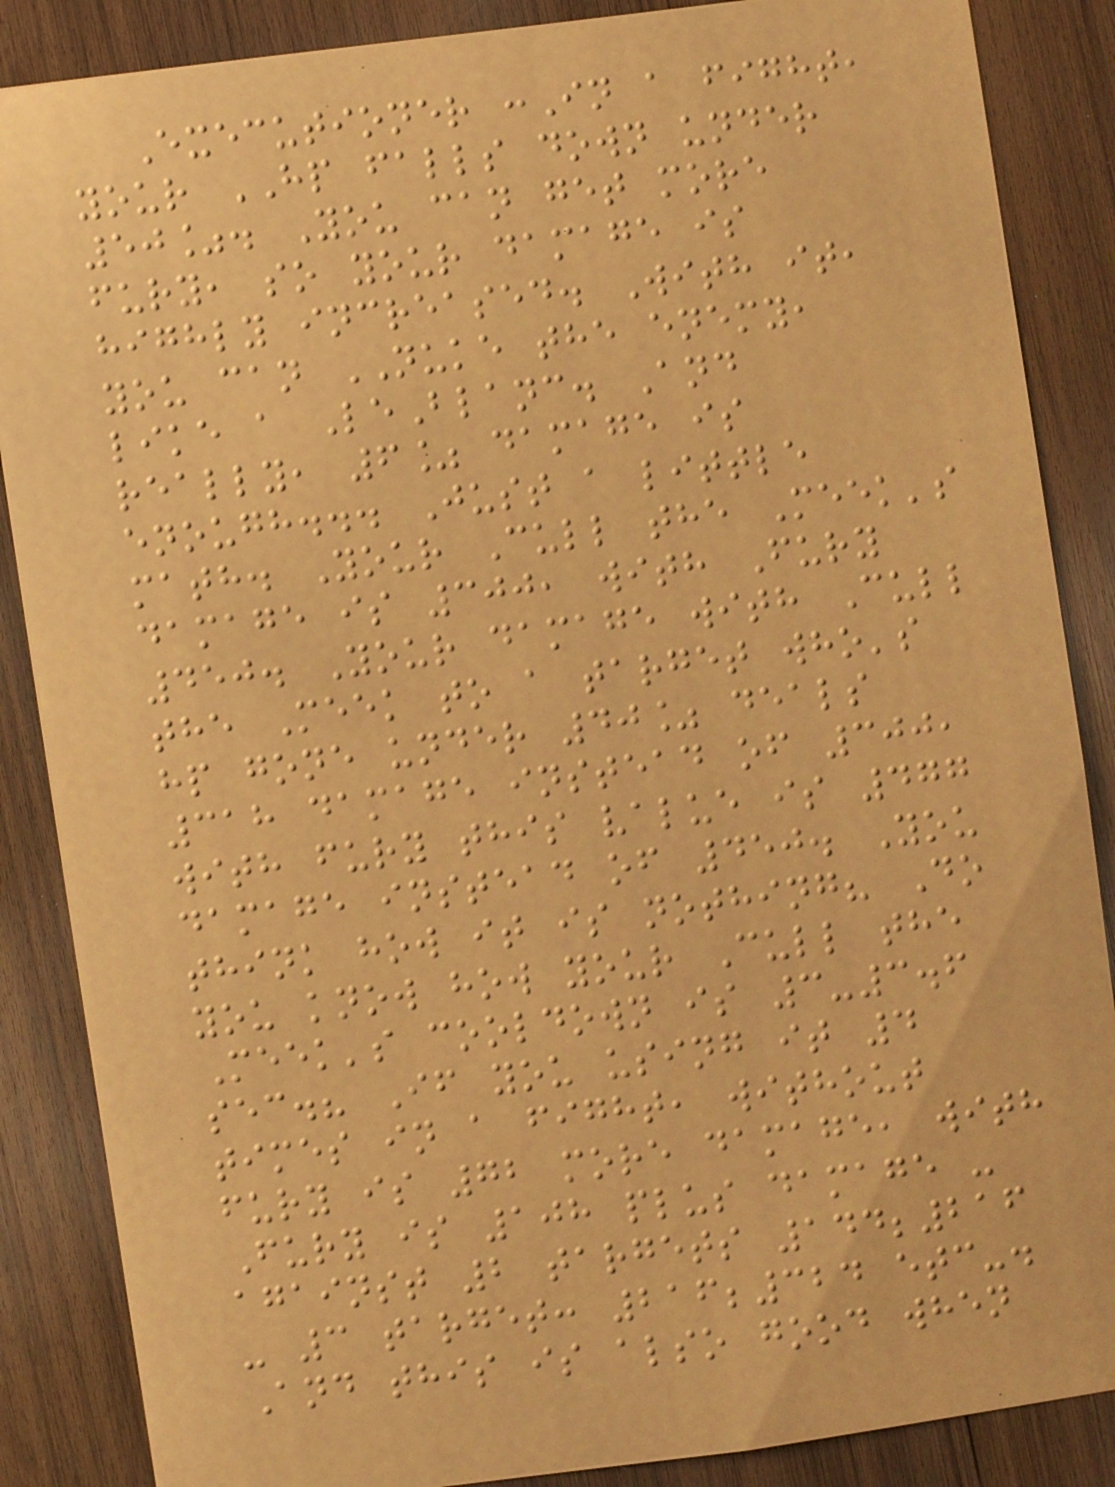Executioner :In a fight,
your HP falls down under
50%. You can get more
fury, so your damage is
highly increased. With it,
you can NUKE the enemy,
like a LeBlanc. And
really, 6% damage is
enough... Just a little
math. Your Cull the Meek's
damage is 300, with Fury
450. Your damage with Cull
the Meek to a target who's
hp gone under 40% deals
318 damage instead of 300,
with fury this value is 477
damage instead of 450. You
think how it is nothing? Do
you know how your Cull the
Meek's cooldown is 3-3.6
sec.? If you using it 4
times in a fight, without
fury is 72 more damage, with
Fury is 108 plus damage -
against 2 targets 144;216
- 3 target: 216;324 etc-.
And this is also good when
